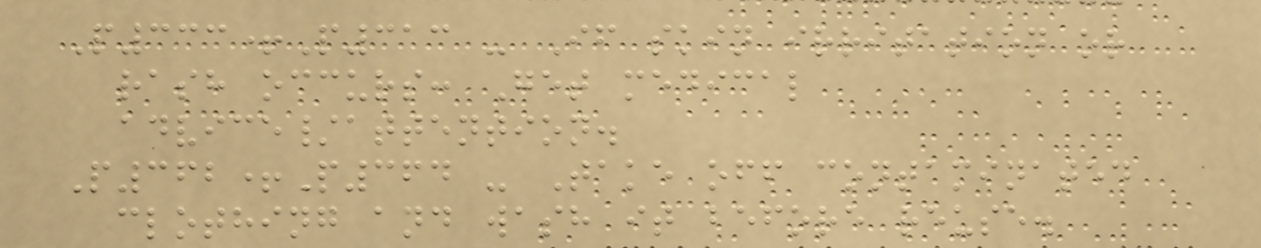P333+P313 - If skin irritation or
rash occurs: Get medical
advice/attention.
P362+P364 - Take off contaminated
clothing and wash it before reuse.
